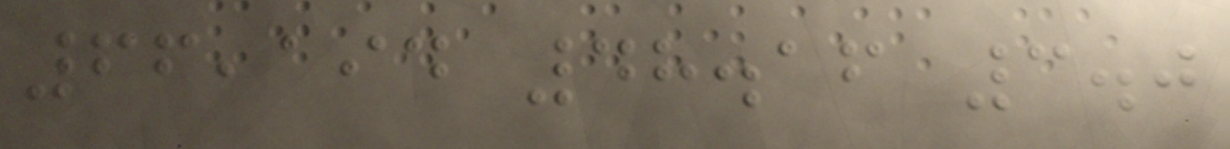66,194 48.16 3.0
